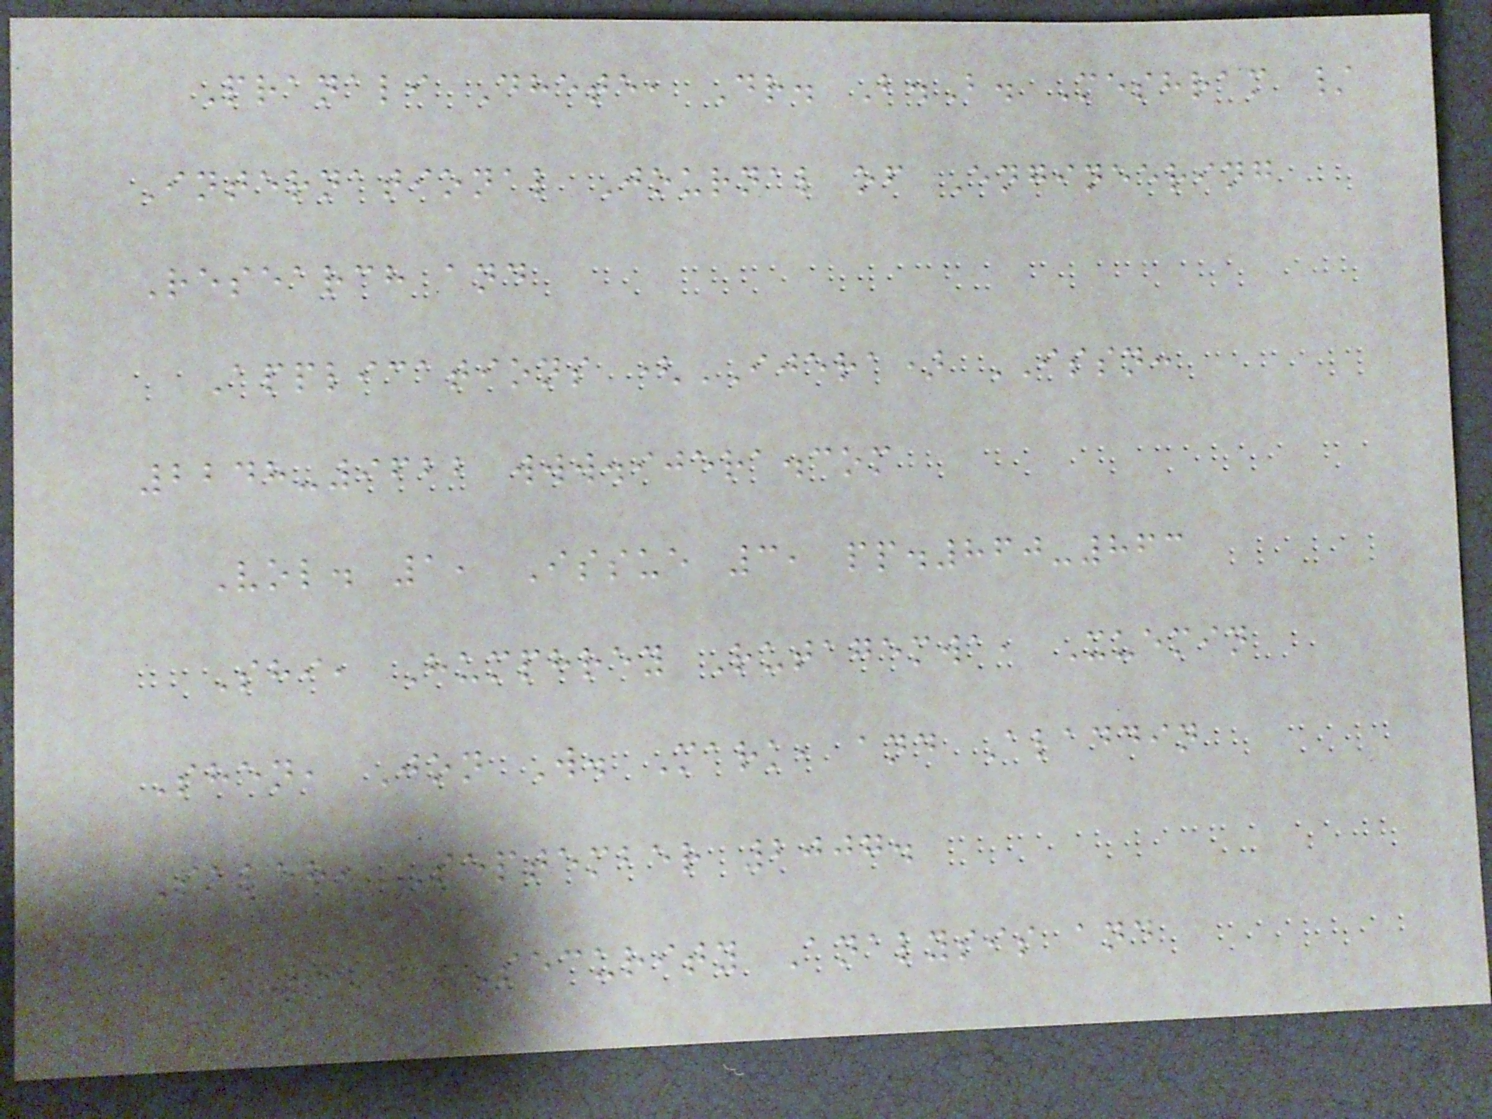Pranali Dhete, Dr. B.B. Meshram /
International Journal of Engineering
Research and
Applications (IJERA) ISSN:
2248-9622 www.ijera.com
Vol. 1, Issue 3, pp.860-863
Shi, Humphrey Rutagemwa, Xuemin
Shen, Jon W. Mark, and Aladdin
Saleh, September 2007.
[4] "Security Analysis and
